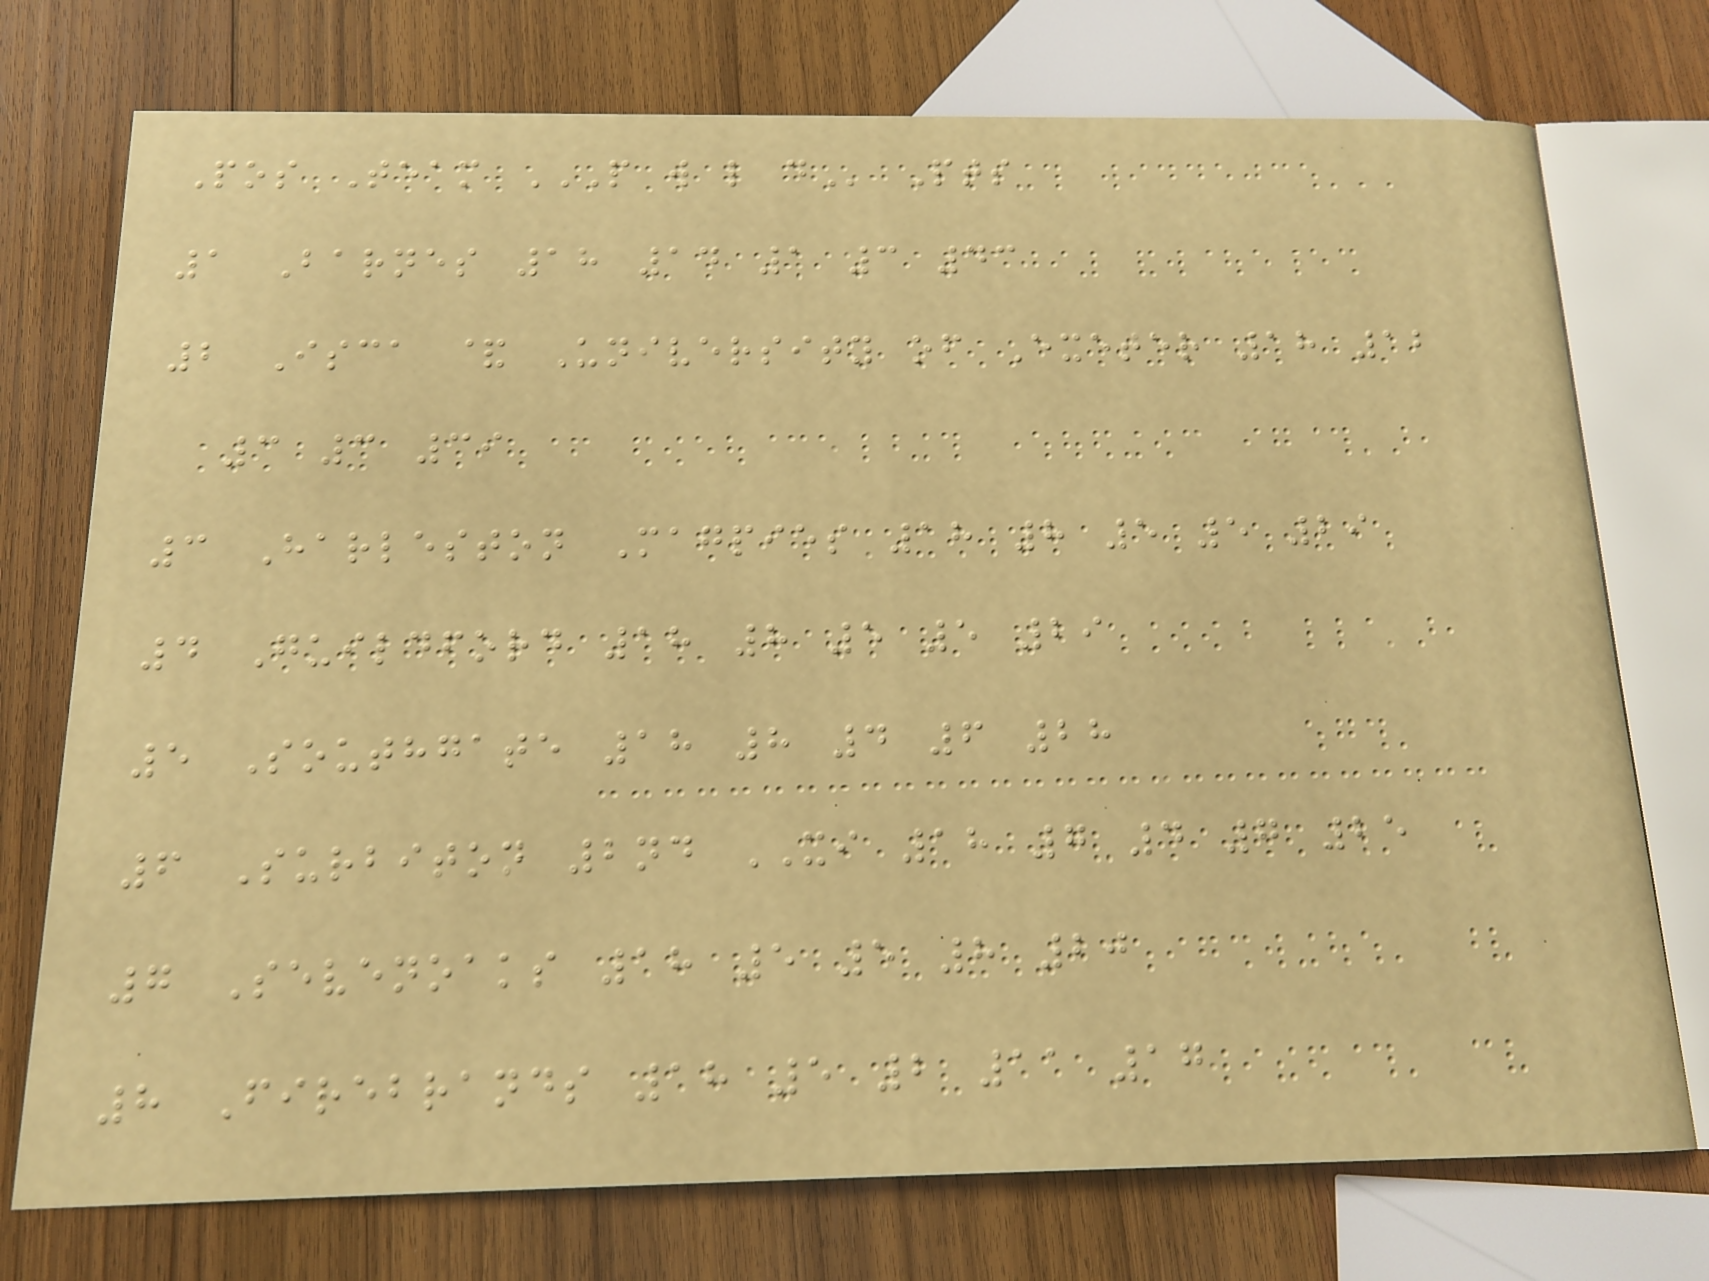Pos Team P W L D Pts
1 Barnes 18 14 1 3 43
2 Isca & University of Exeter 18 12
3 3 39
3 Harleston Magpies 18 8 5 5 29
4 Guildford 18 8 5 5 29
5 Southgate 18 8 4 6 28
6 Surbiton 2nd XI 18 7 4 7 25
7 Sevenoaks 18 5 5 8 20
8 Firebrands 18 5 2 11 17
